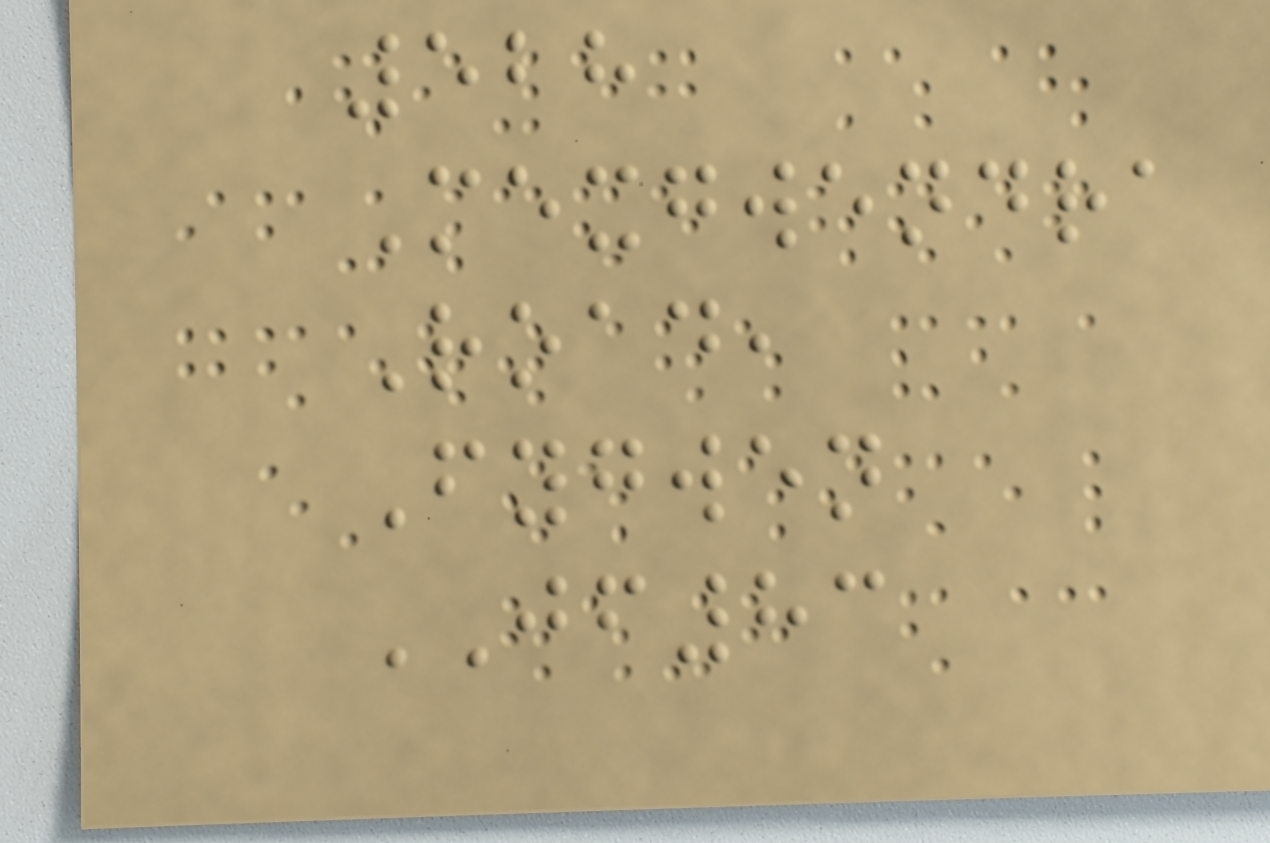528
Mexgwendra
Road,
Fygwen
JF83
